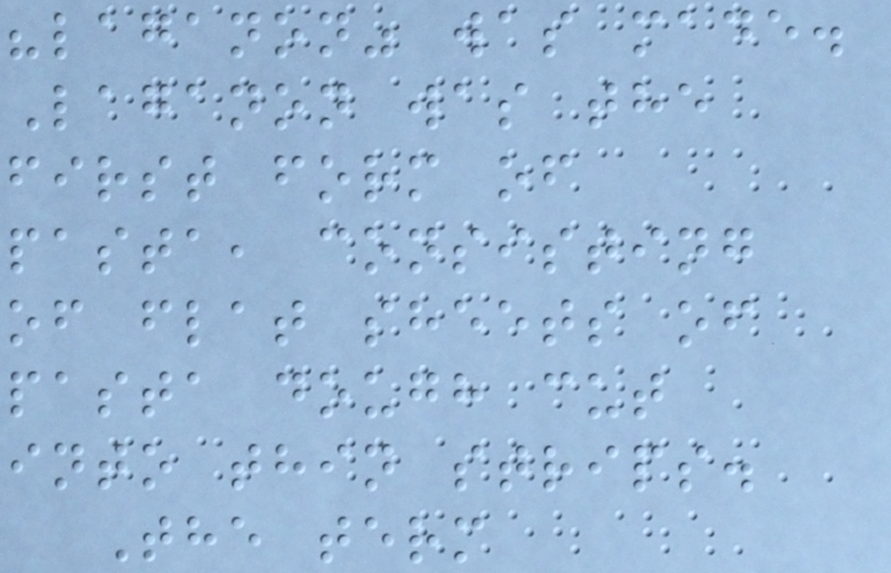"laganon" was made.
Laganon was the
first form of
pasta, consisting
of flat sheets of
pasta dough cut
into thin strips.
The term
